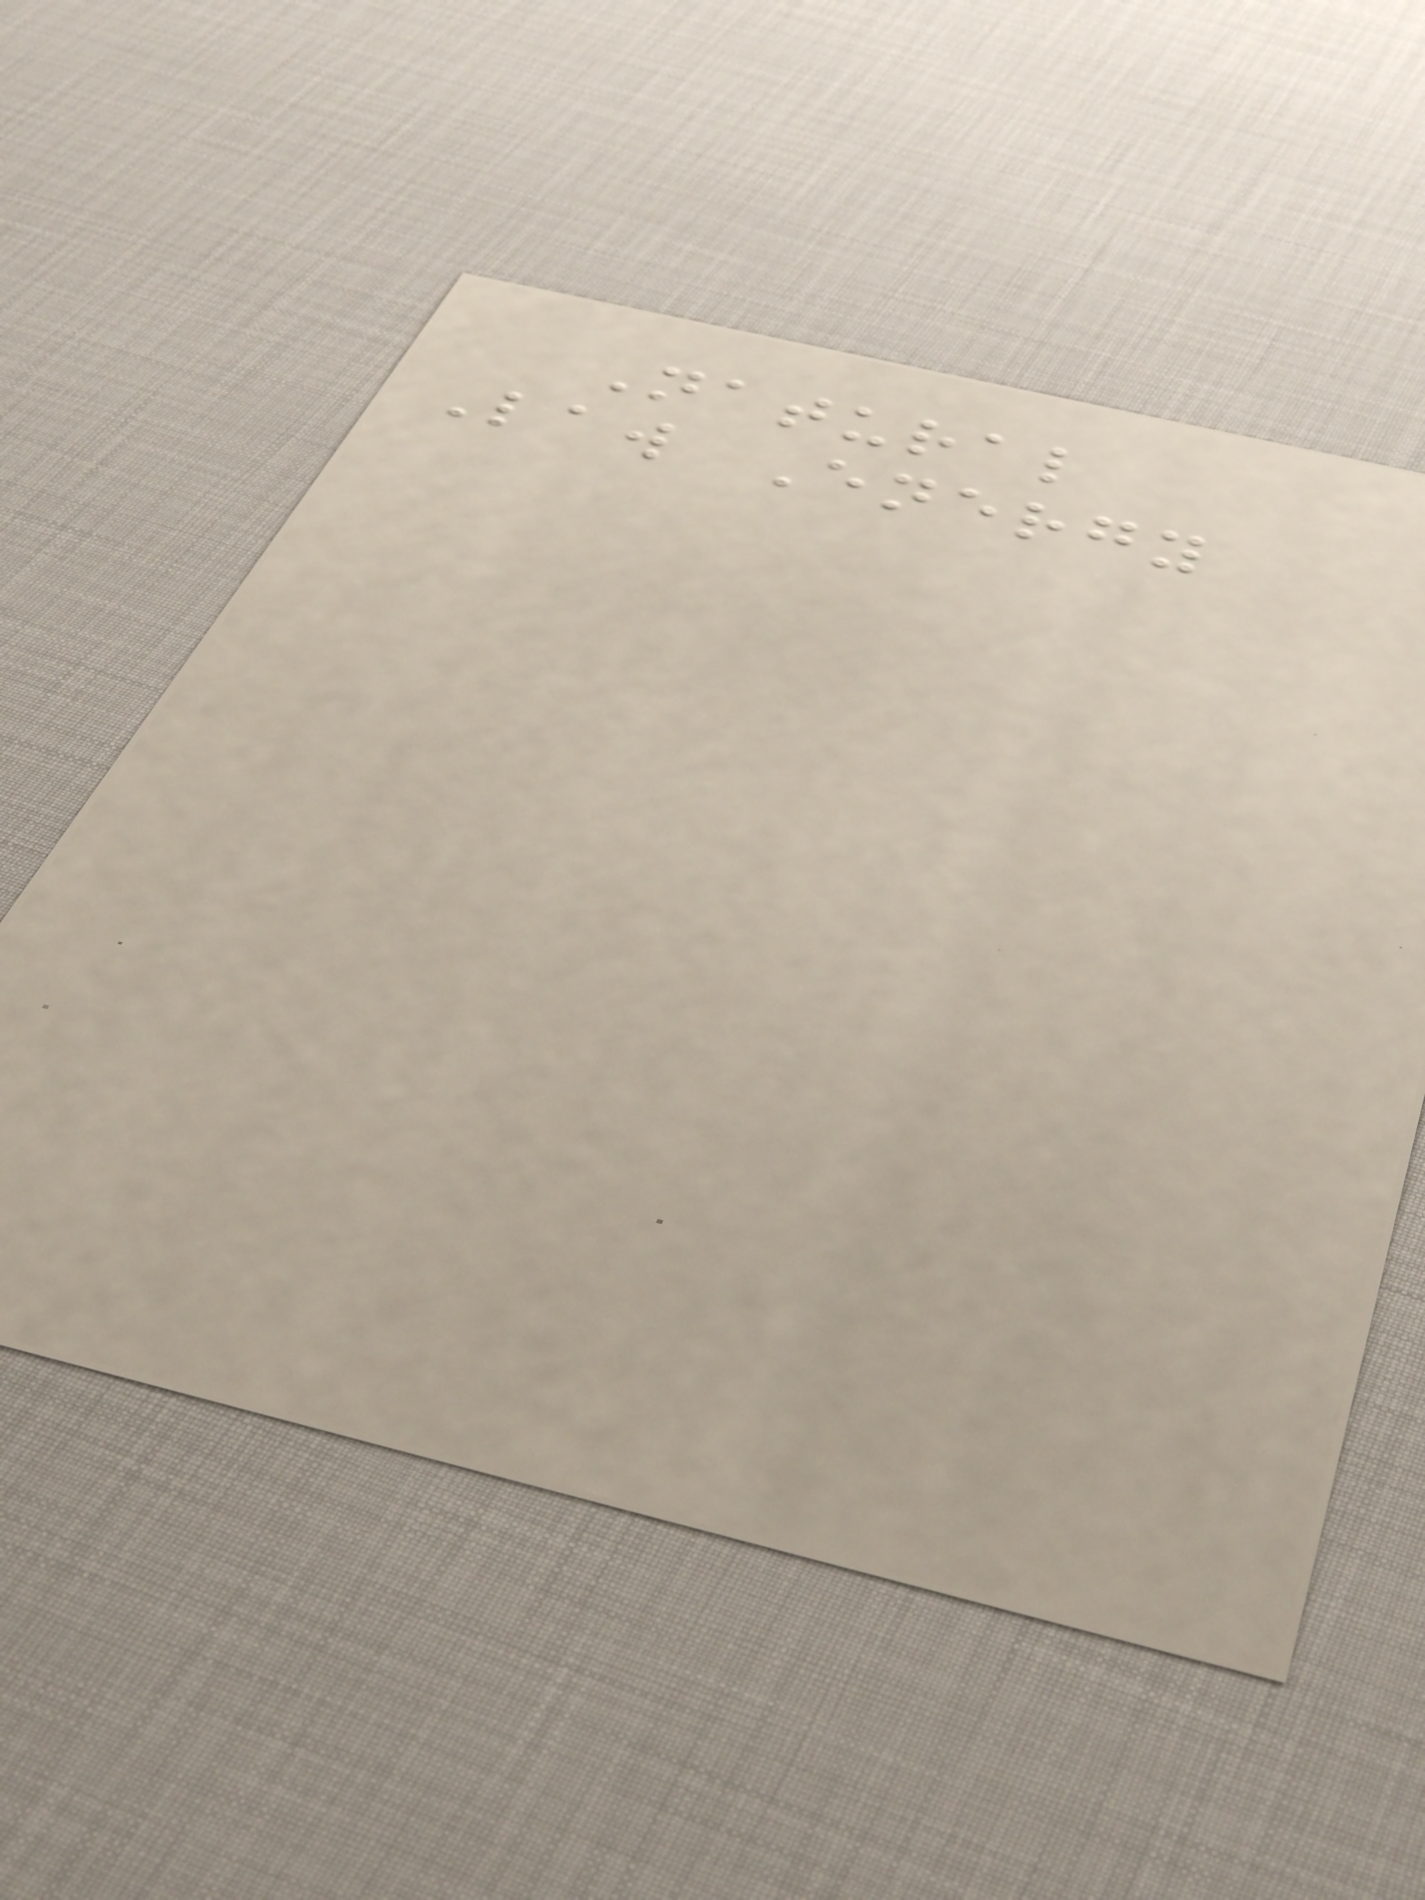Natural
Law Energy
